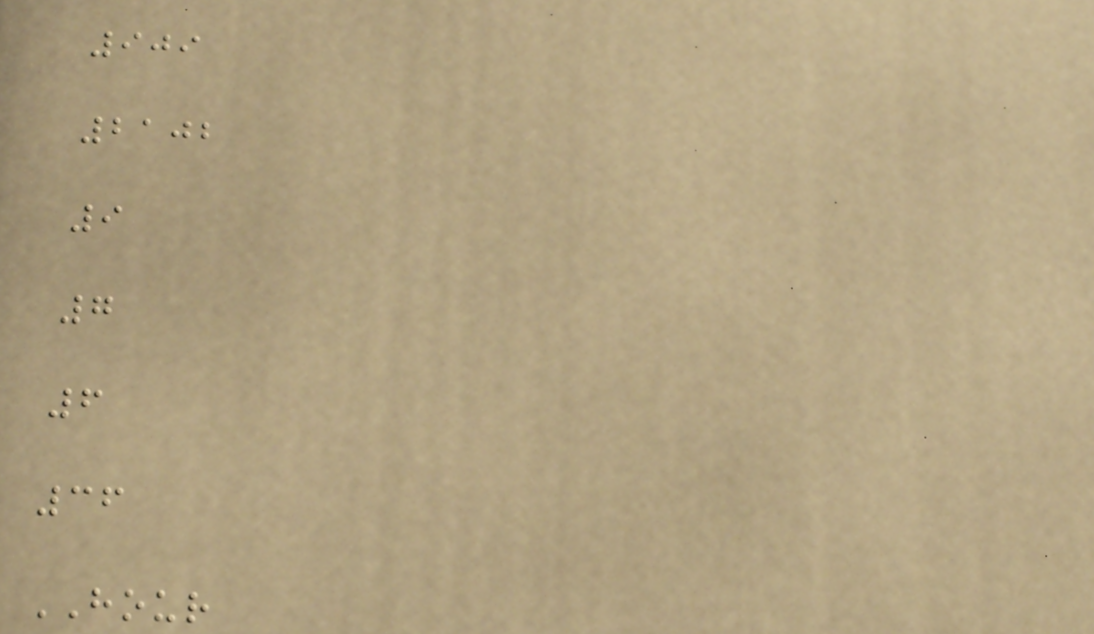909
2102
9
7
6
36
HOUR
